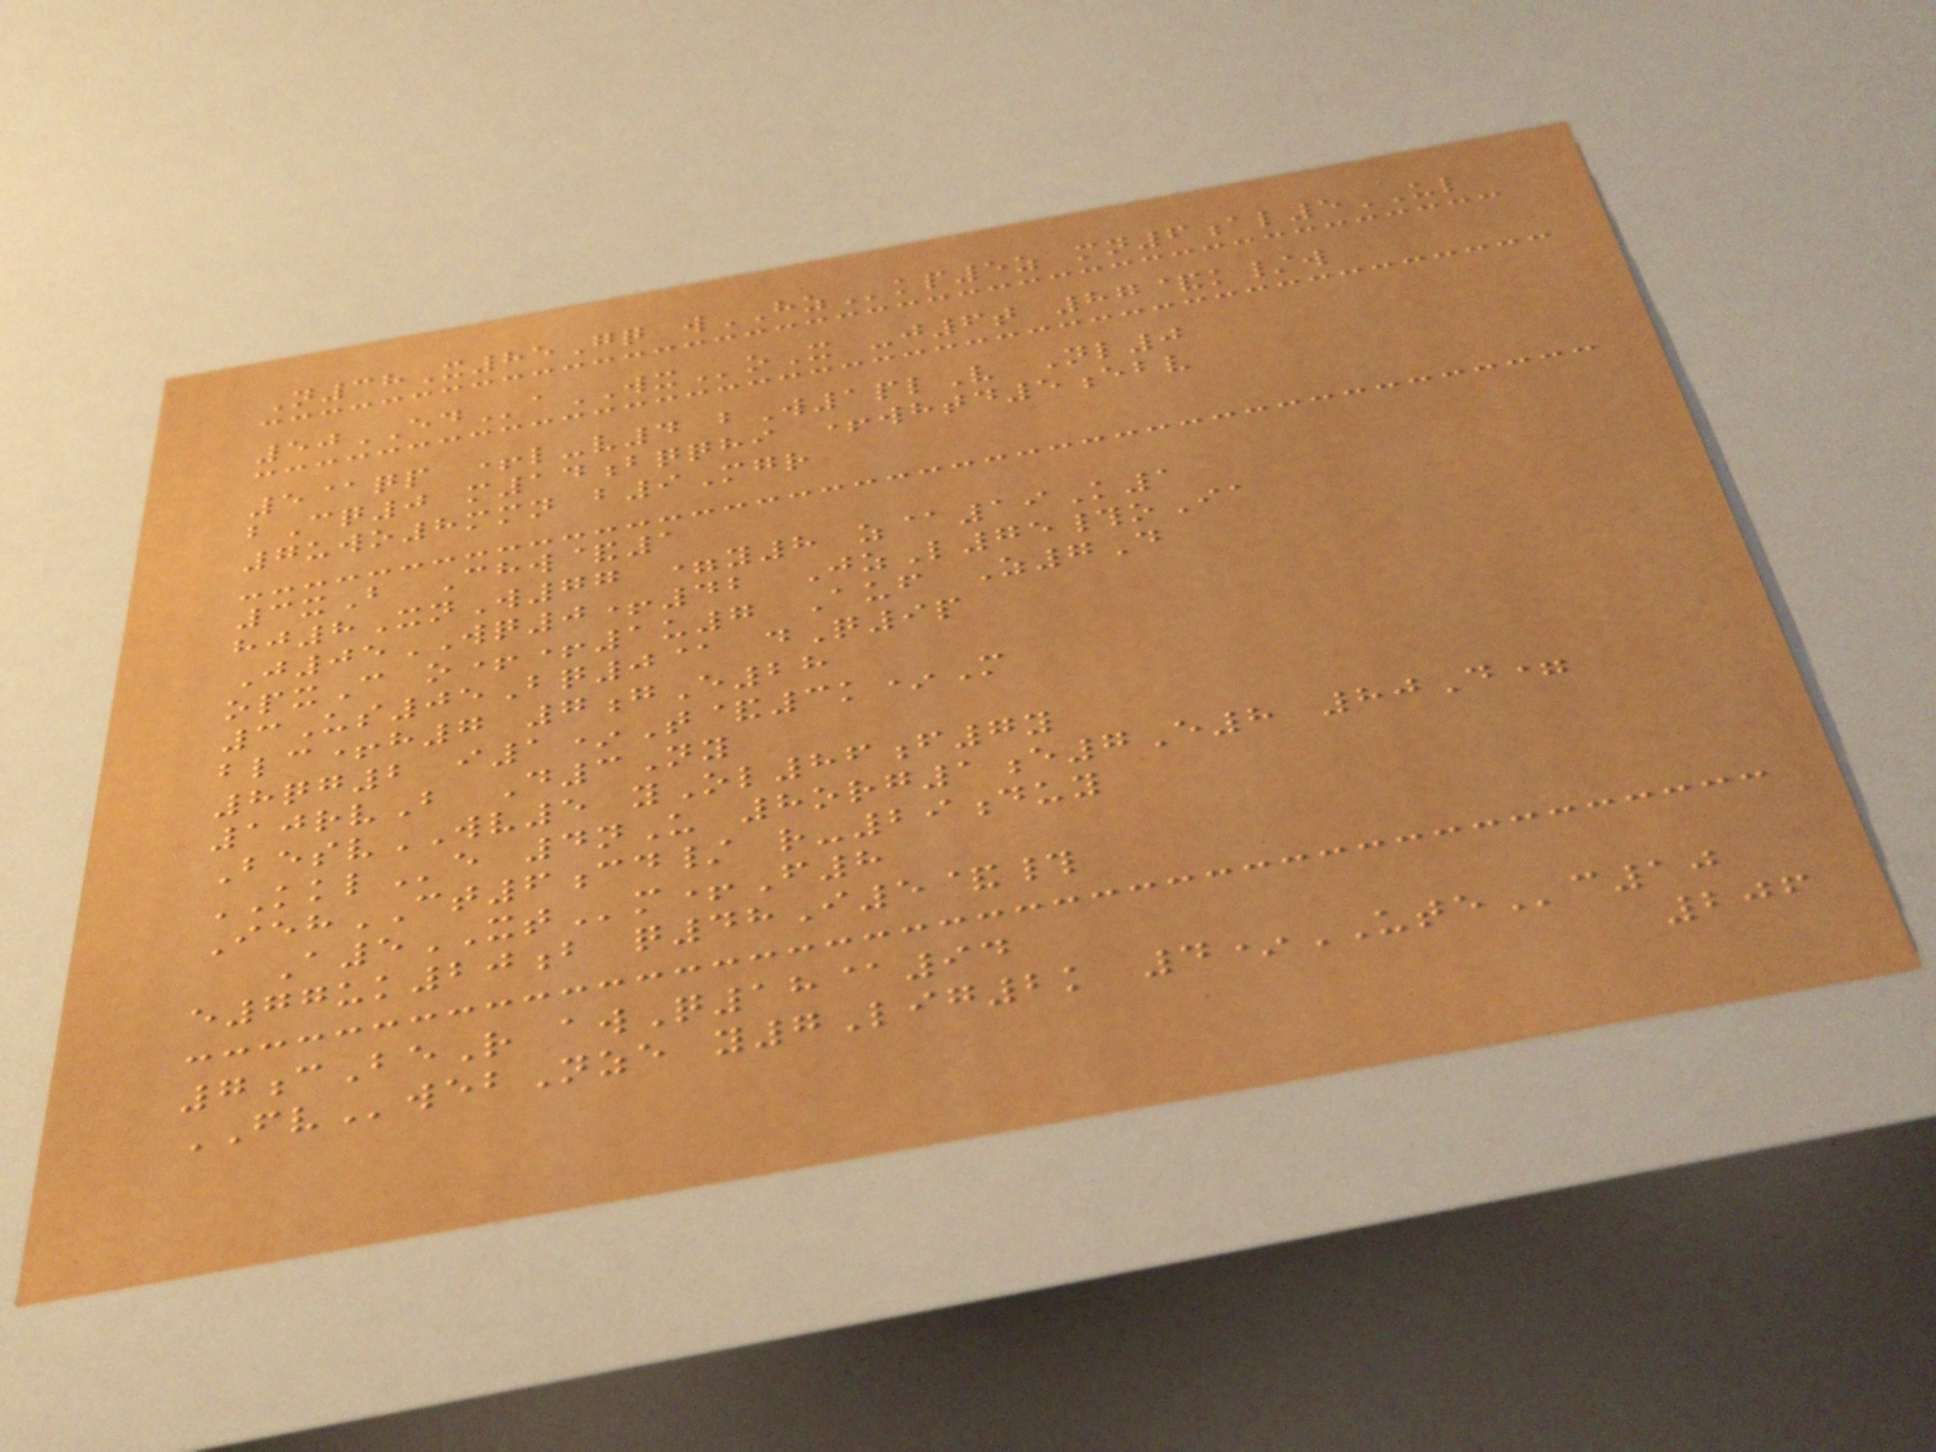N38X85Gq wHZkp5z mn6al5UL
50EDaWXoX -j6t 87&k/w
5@qp +l-v4 bW1plV Nl0
bCq0 m14bqqhi +whtd5ebv
7uwo8mmn b9Mgr
3xB Chw&1
hj8XnW77 =y8 z@19K1
J05WQ0+42 JzL75#oIa
opxC o++1u7 Auf Z7D
3Us05Bq0@ dQ9p
blc+h7 7gE28
8qg2 i1*T&3k*M
10rvB D3Ny
BesvWV5 yOl86f7y
KKLe 4nU 8org1e7E8 80D=
IehCT6cd/ r-29duy
A5XTm+F8
e77uk20b q48I5&#
7cBeR awQ18@94
FVwebNze y7Lig2k 4*UTEc10
206
